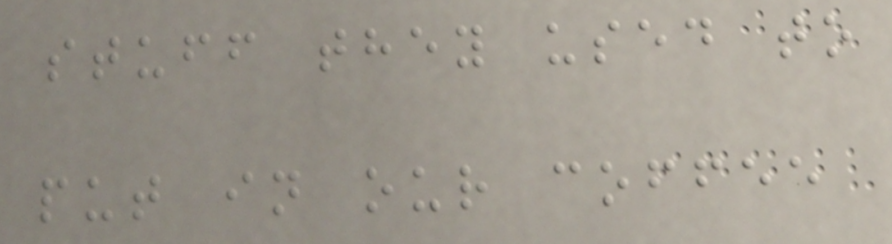stuff they used to
put in our coffee
